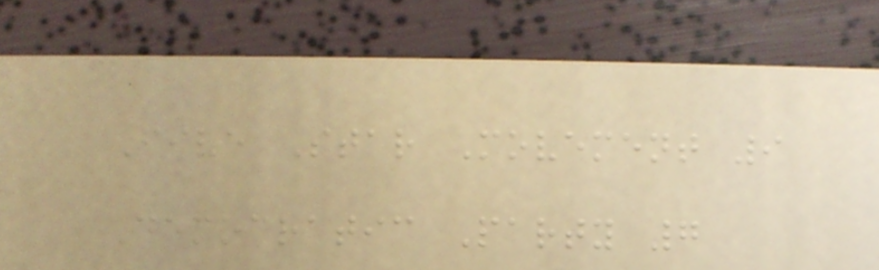Five Star Movement 9
Democratic Party 7
